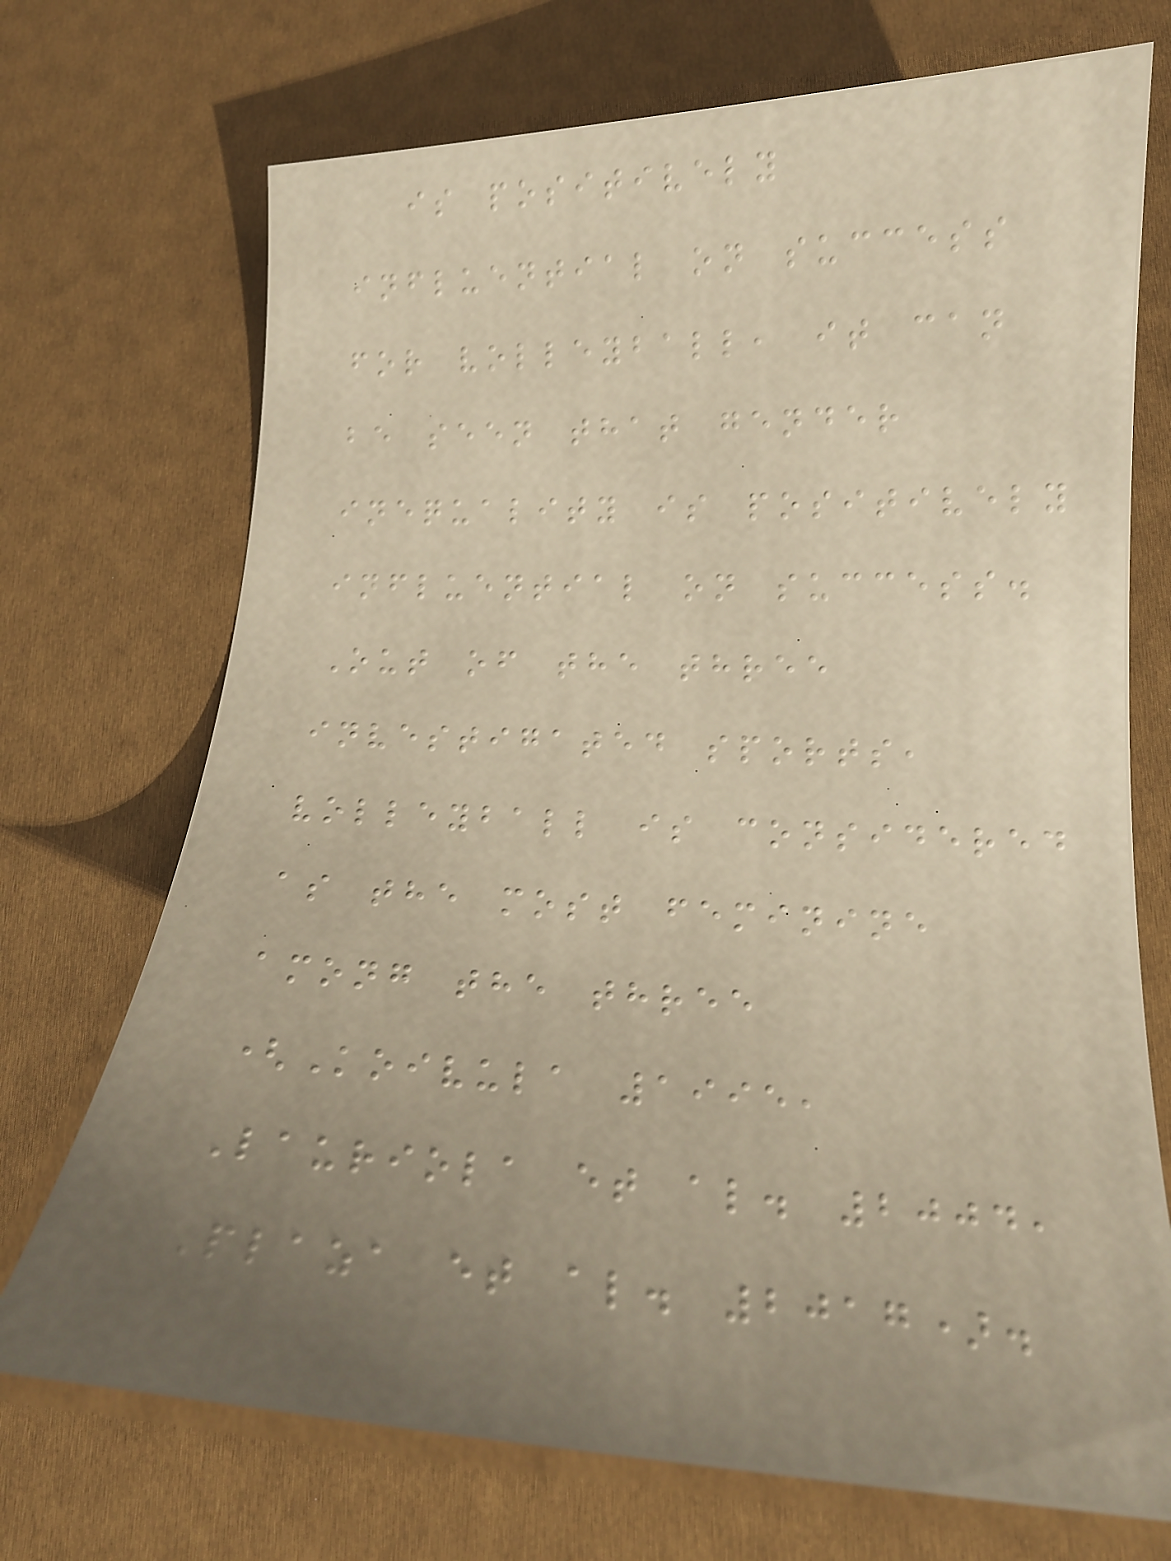is positively
influential on success
for volleyball, it can
be seen that gender
inequality is positively
influential on success.
Out of the three
investigated sports,
volleyball is considered
as the most feminine
among the three
(Koivula 1995,
Lauriola et al. 2004,
Plaza et al. 2017).
